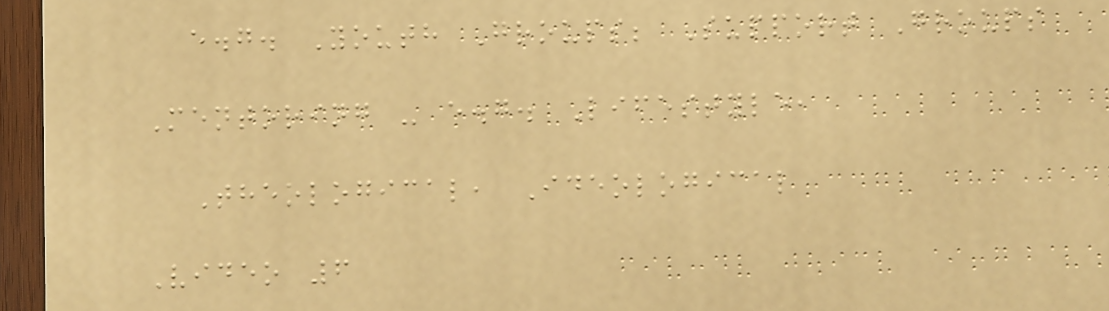e.g. Youth Groups; Support Groups
Mentoring - e.g. Lifestyle,
Theological, Ideological
Video 6
